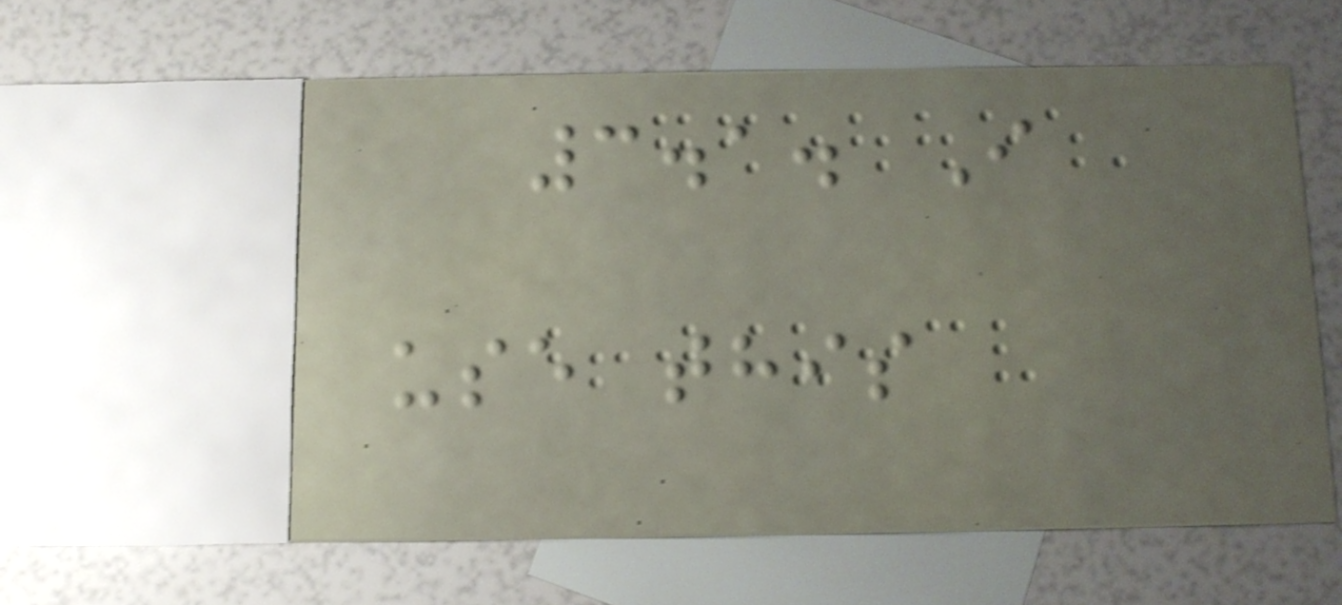3.1. I
use this
